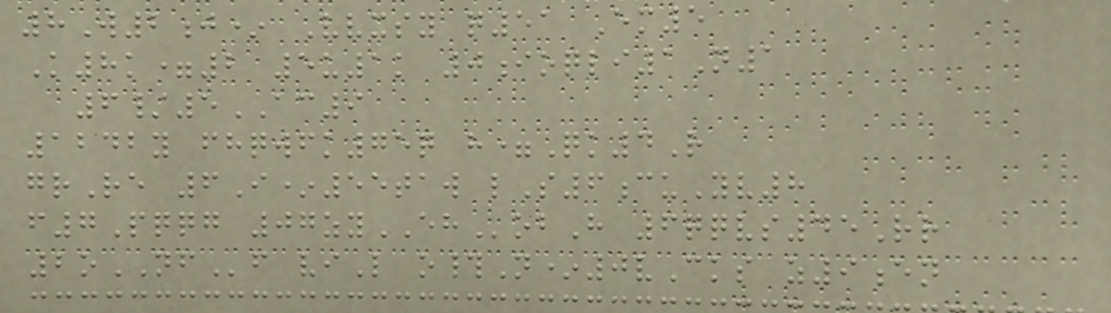8W2j* Vvxsy q51 Em5
K8k=2 5u1k 0ioqli1N1
6/5AC9
1242y fhqwfk75q h=Qk4R
grRe 6I*55taw lS6cuYv8
f7Pqqg 07zyEHobH 6qqvs45Rr
2oNFf viL o#N*0vCks z9en
